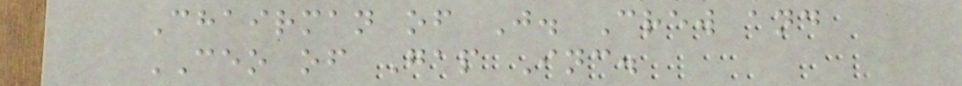Chairman of J. Crew and
CEO of Gap Inc.
